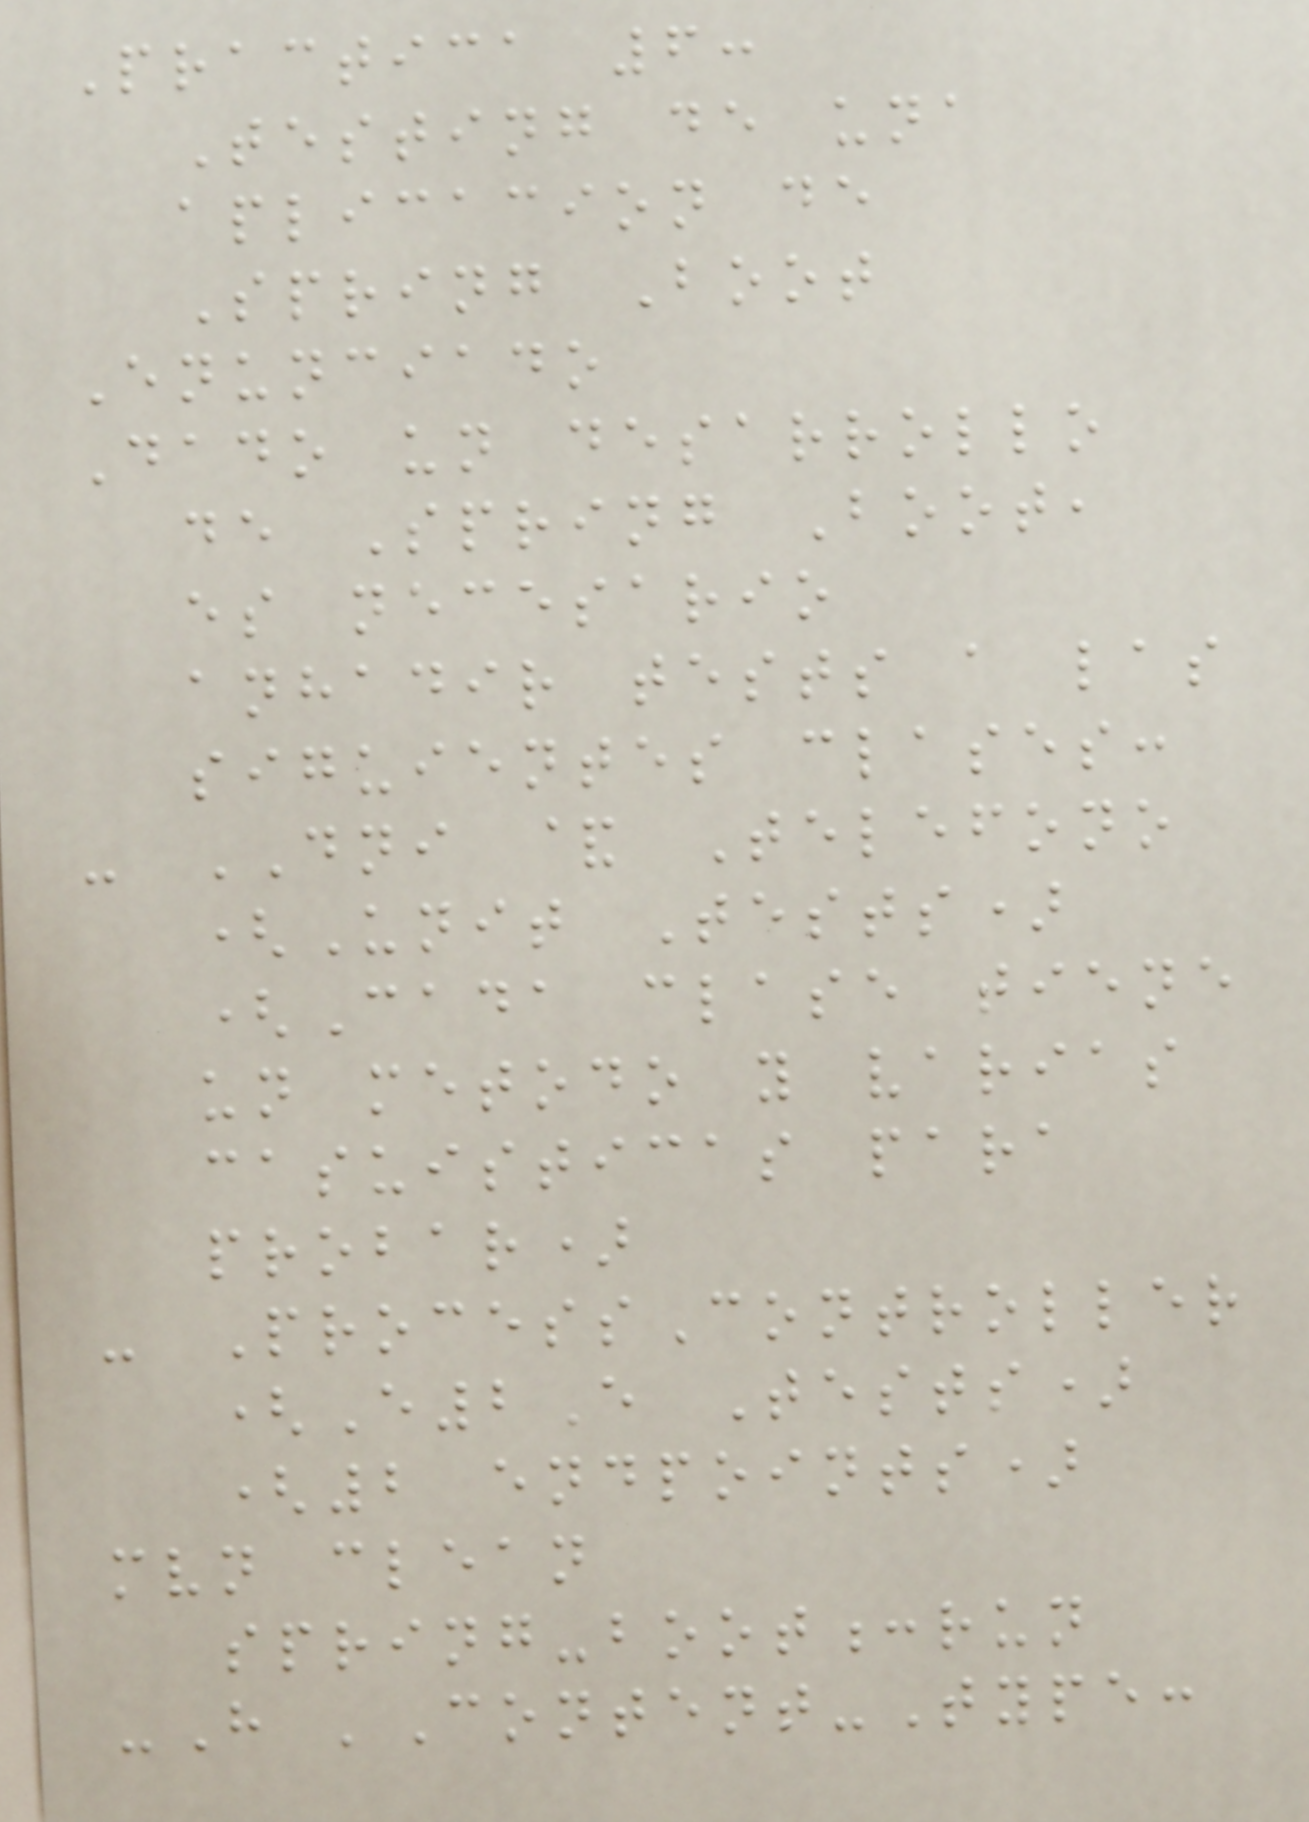Practica 6:
Testing de una
aplicacion de
Spring Boot
Enunciado
Dado un desarrollo
de Spring Boot,
es necesario
anhadir tests a las
siguientes clases:
- DNI & Telefono
(Unit Tests)
(Cada clase tiene
un metodo y varias
casuisticas para
probar)
- ProcessController
(E2E Tests)
(2 endpoints)
mvn clean
spring-boot:run
-H 'Content-Type:
